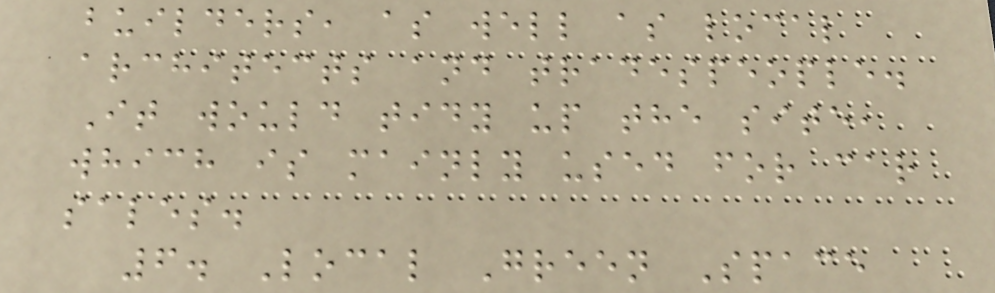builders, as well as local
architects and tradespeople.
It would tidy up the site,
which is mainly used for car
sales.
6. Local Green Space
